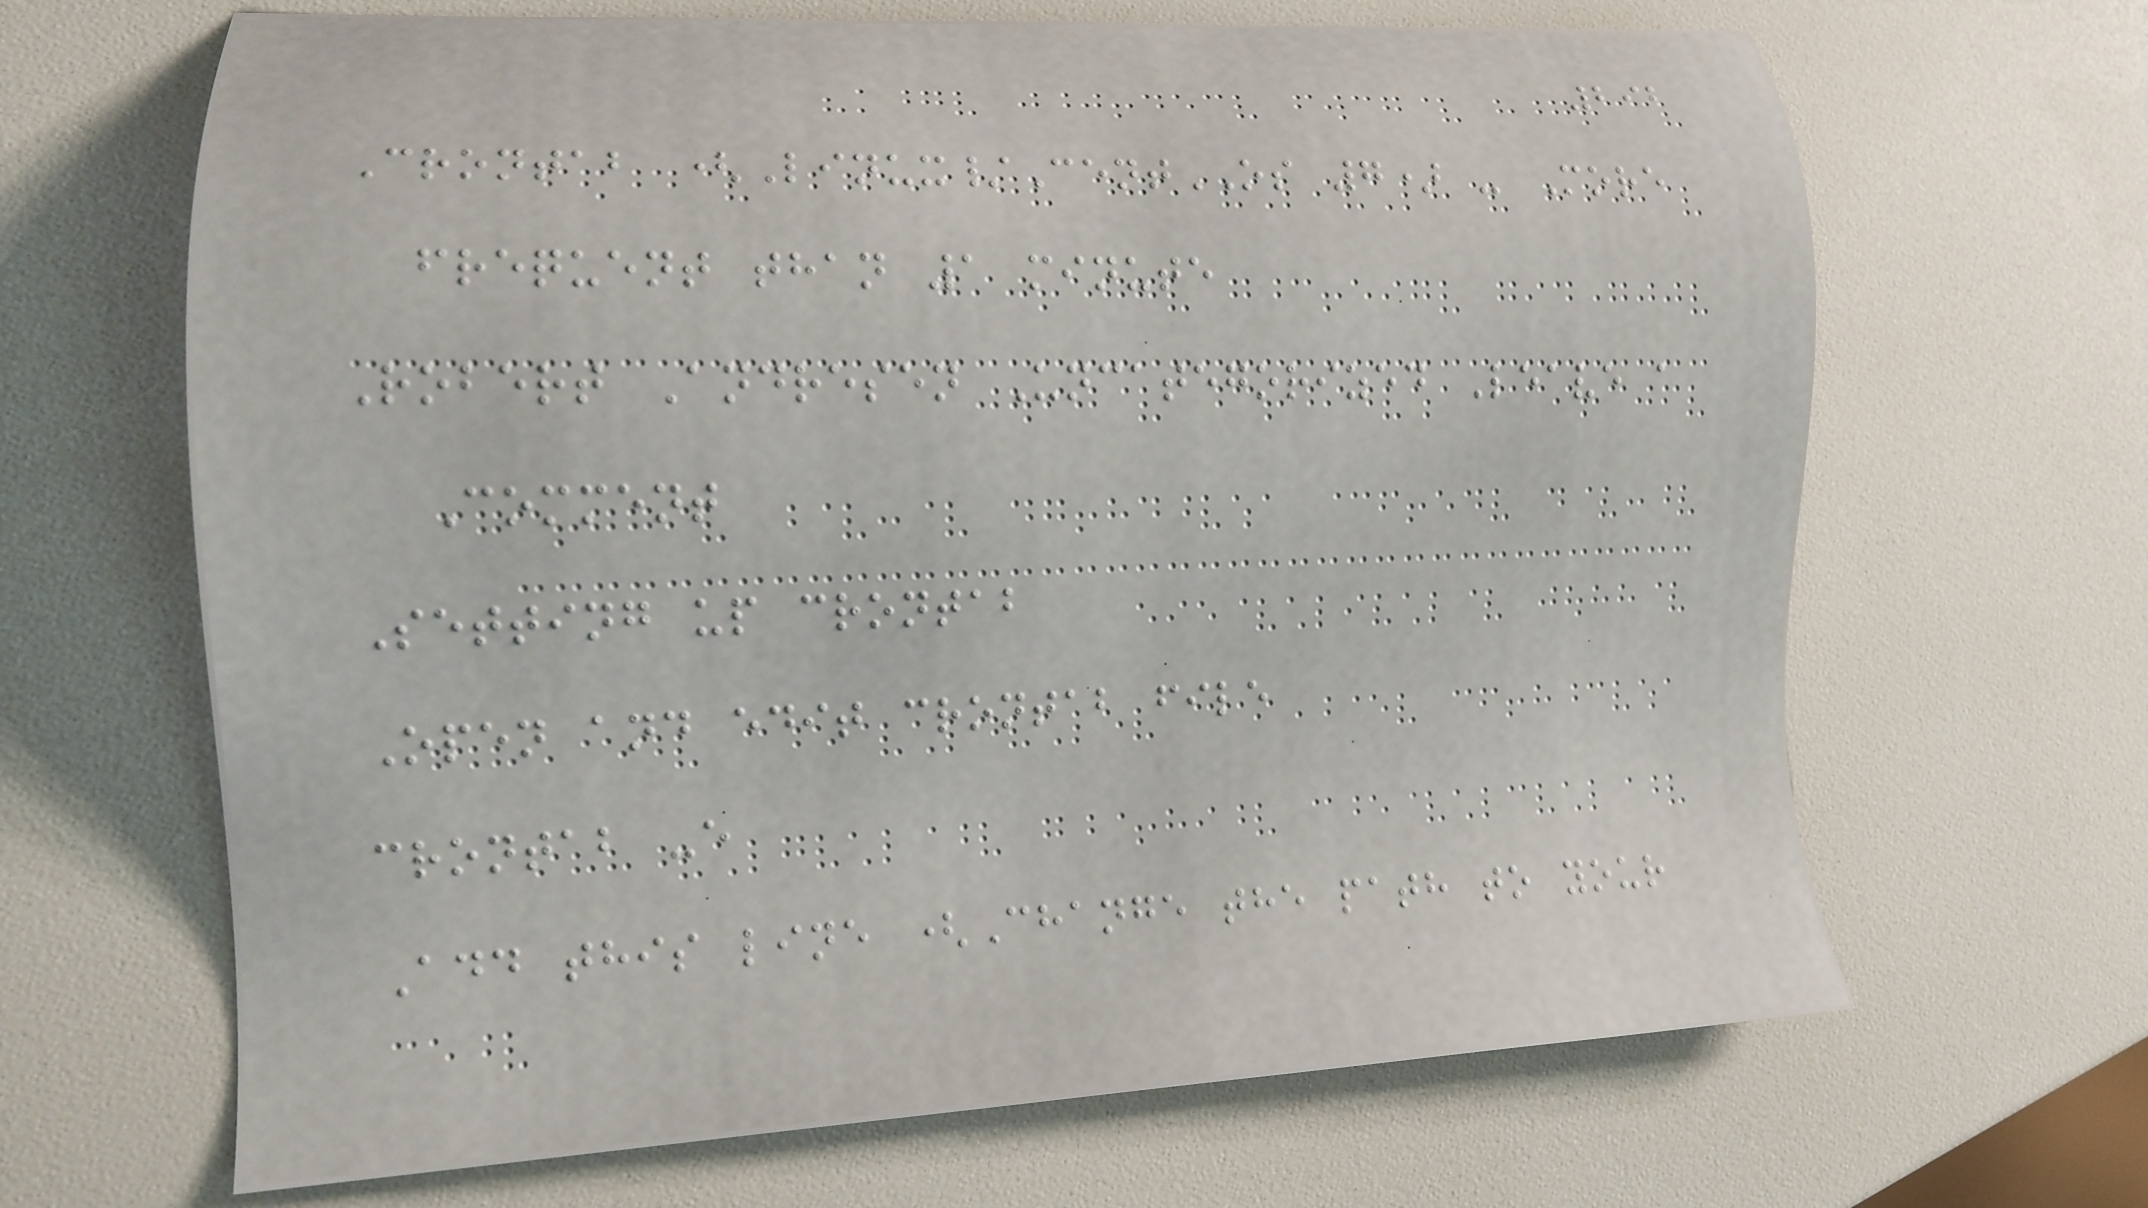292
Crontab (Linux/CentOS 7) - More
frequent than 1 minute
Robert Andresen Uncategorized Leave a
Comment
Setting up crontab
Open and edit crontab file
crontab -e
Add this line (Change the path to your
